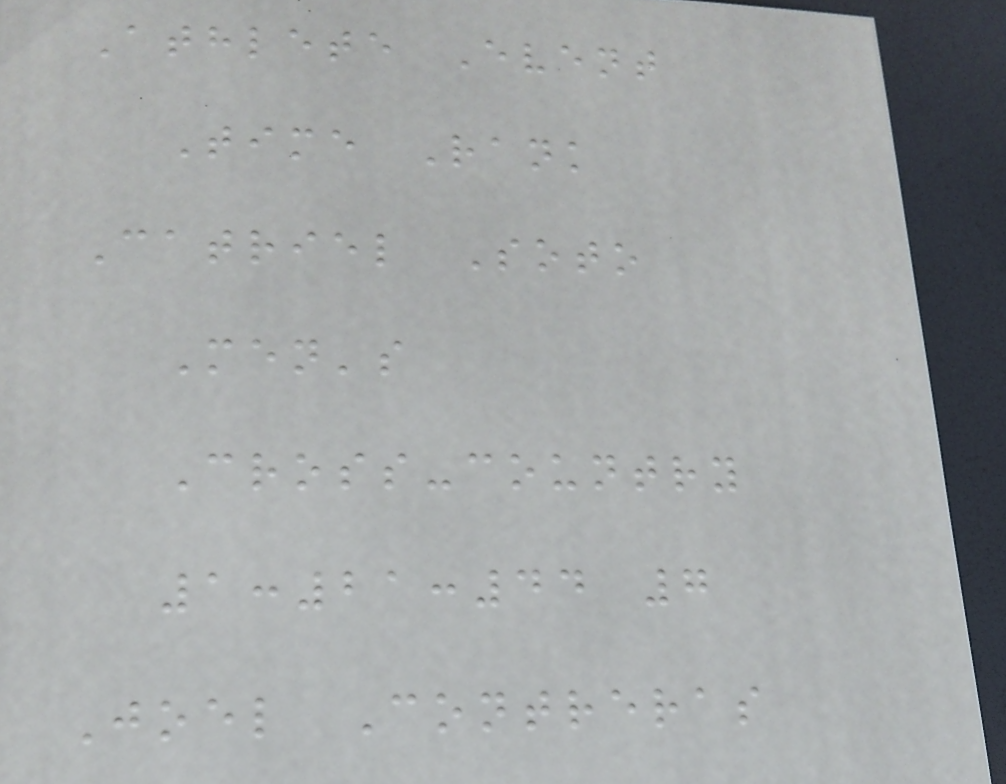Athlete Event
Time Rank
Catriel Soto
Men's
Cross-country
1:21:44 7
Joel Contreras
